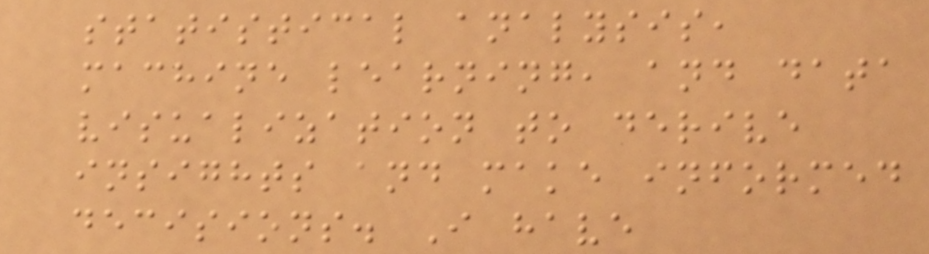statistical analysis,
machine learning, and data
visualization to derive
insights and make informed
decisions. I have
